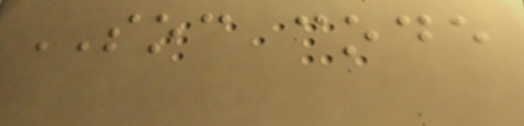SOC code
